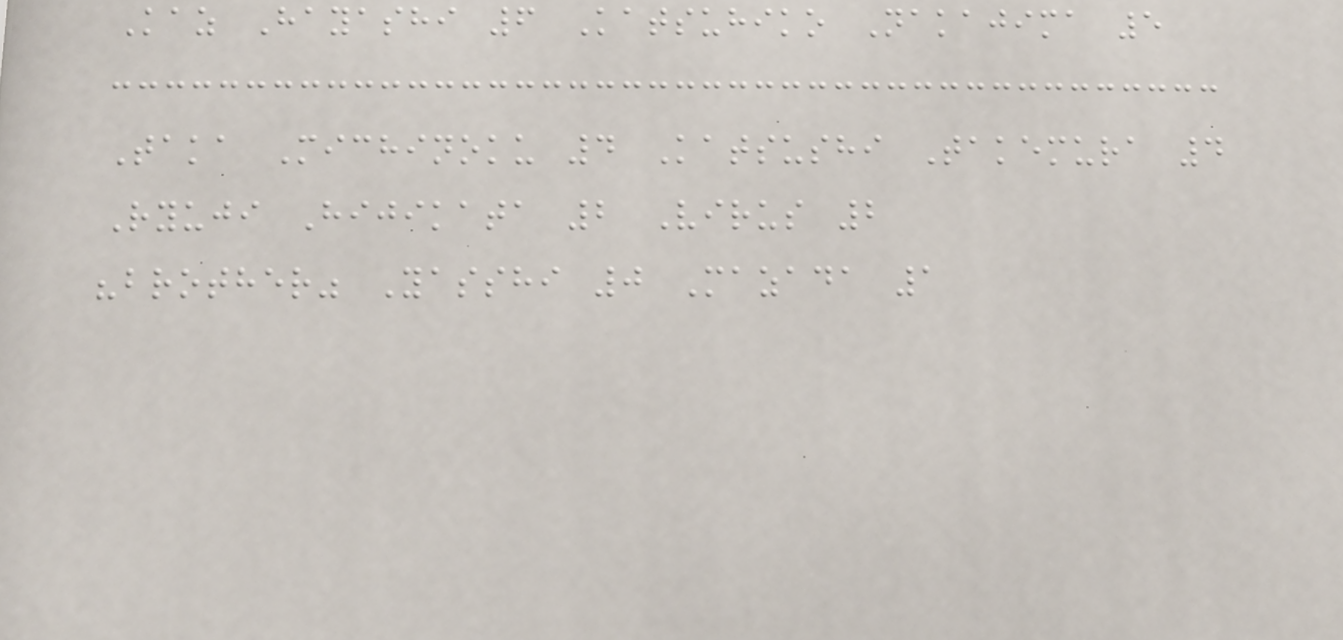Kaz Hayashi 6 Katsuhiko Nakajima 5
Taka Michinoku 4 Katsushi Takemura 4
Ryuji Hijikata 2 Virus 2
"brother" Yasshi 0 Mazada 1
